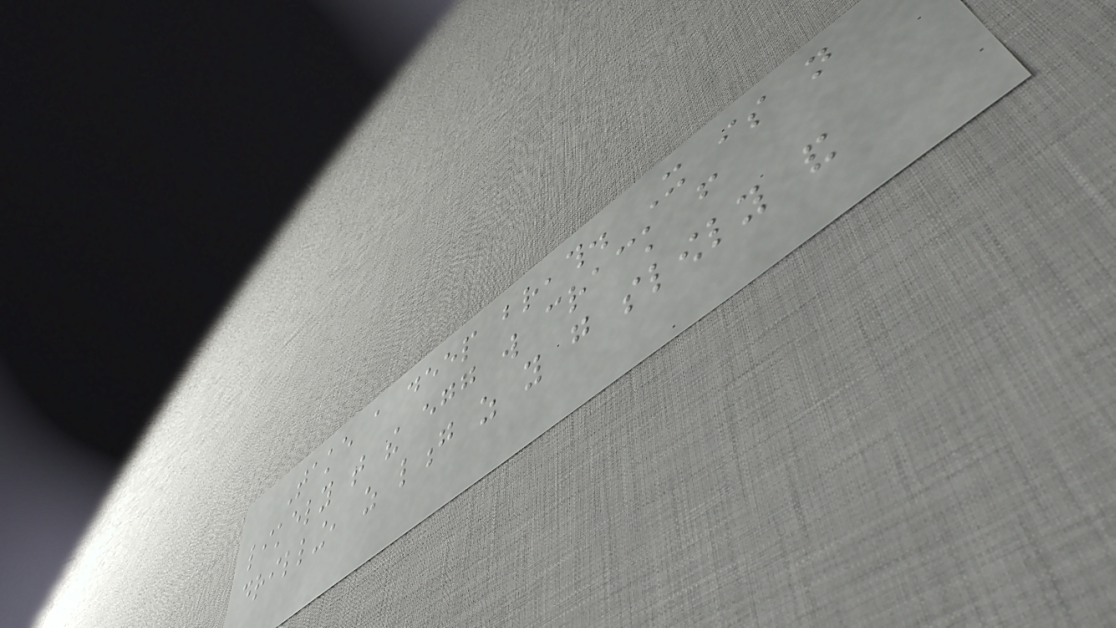Take a deep breath. It is not
likely that the egg will crack from
drilling, as long as you go slowly and
